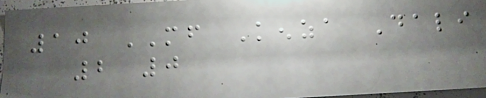10 MF Kenza Dali
2 0
